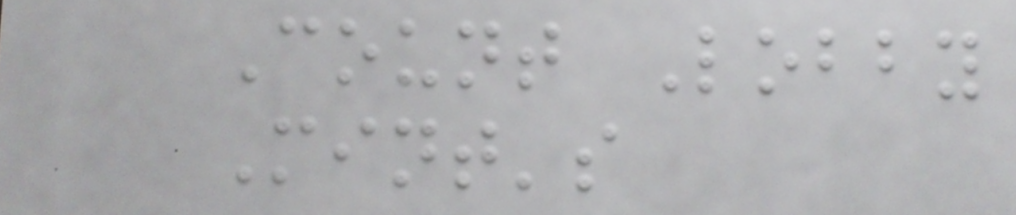Count Lobby
Mint's
